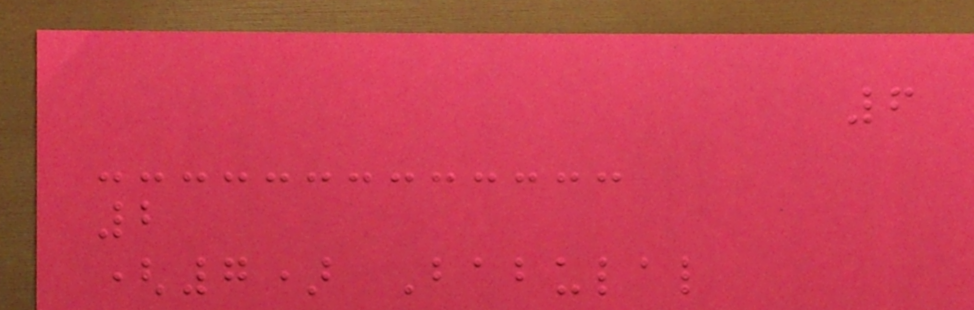6
2
(7) Babulal
